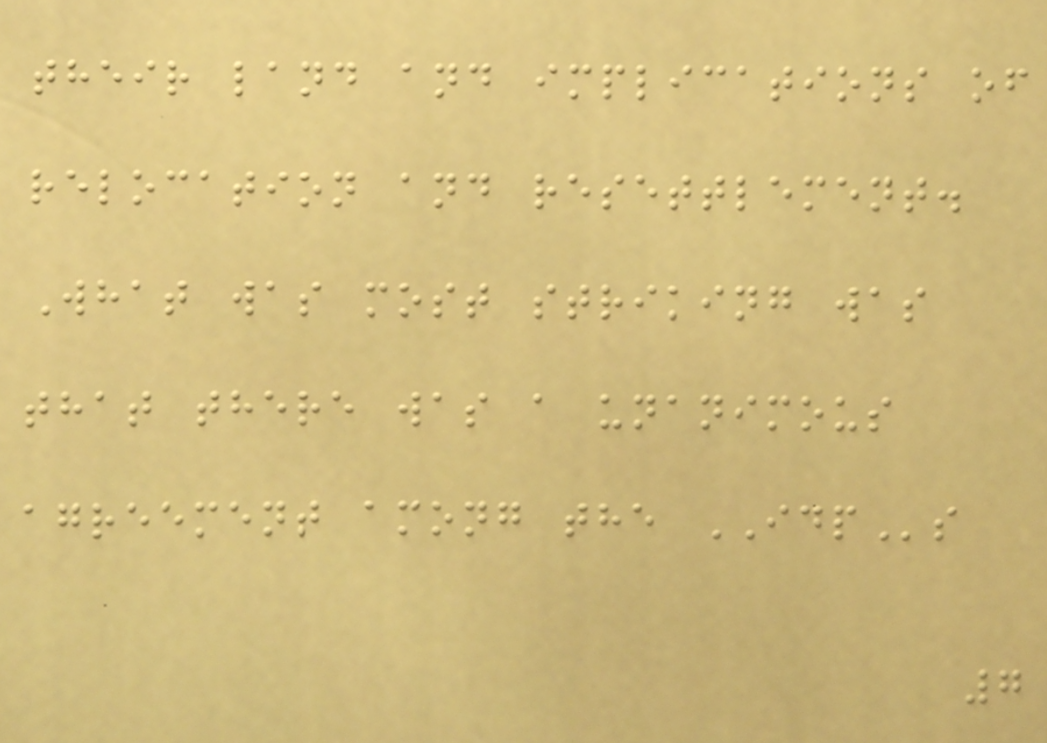their land and implications of
relocation and resettlement.
What was most striking was
that there was a unanimous
agreement among the IDPs
7
